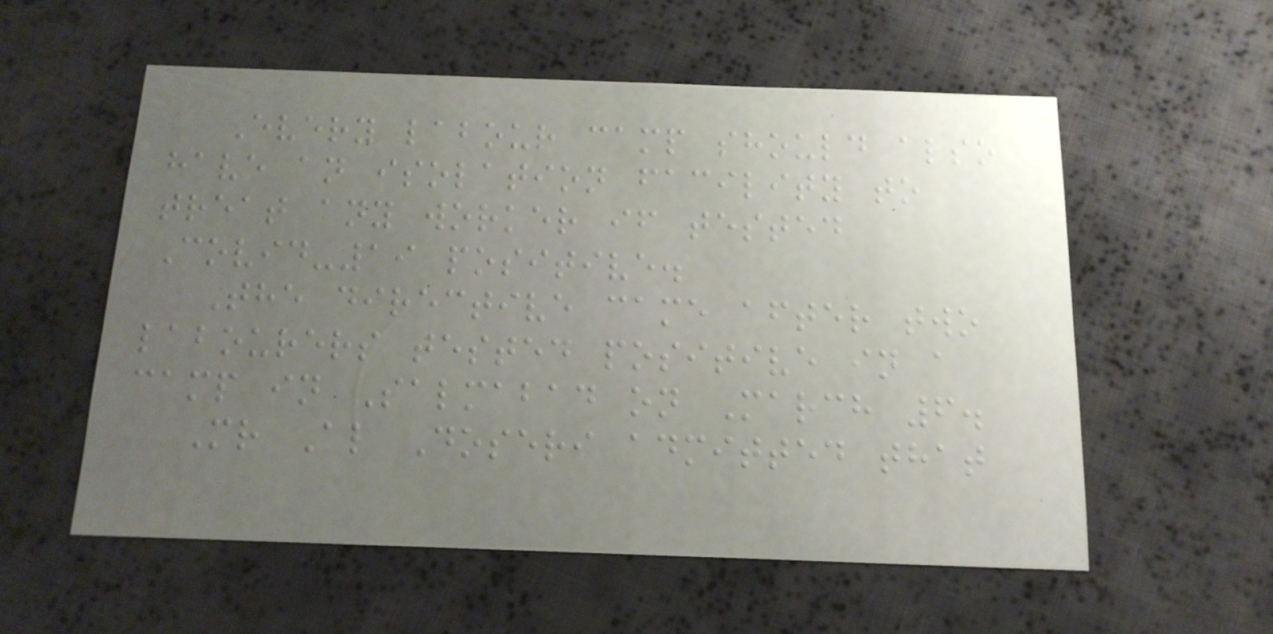Every labour camp should also
have an isolation facility to
treat any worker if tested
Covid-19 positive.
The directive came after two
labourers tested positive in a
camp in Salmabad on March 6.
Mr Al Doseri admitted that
